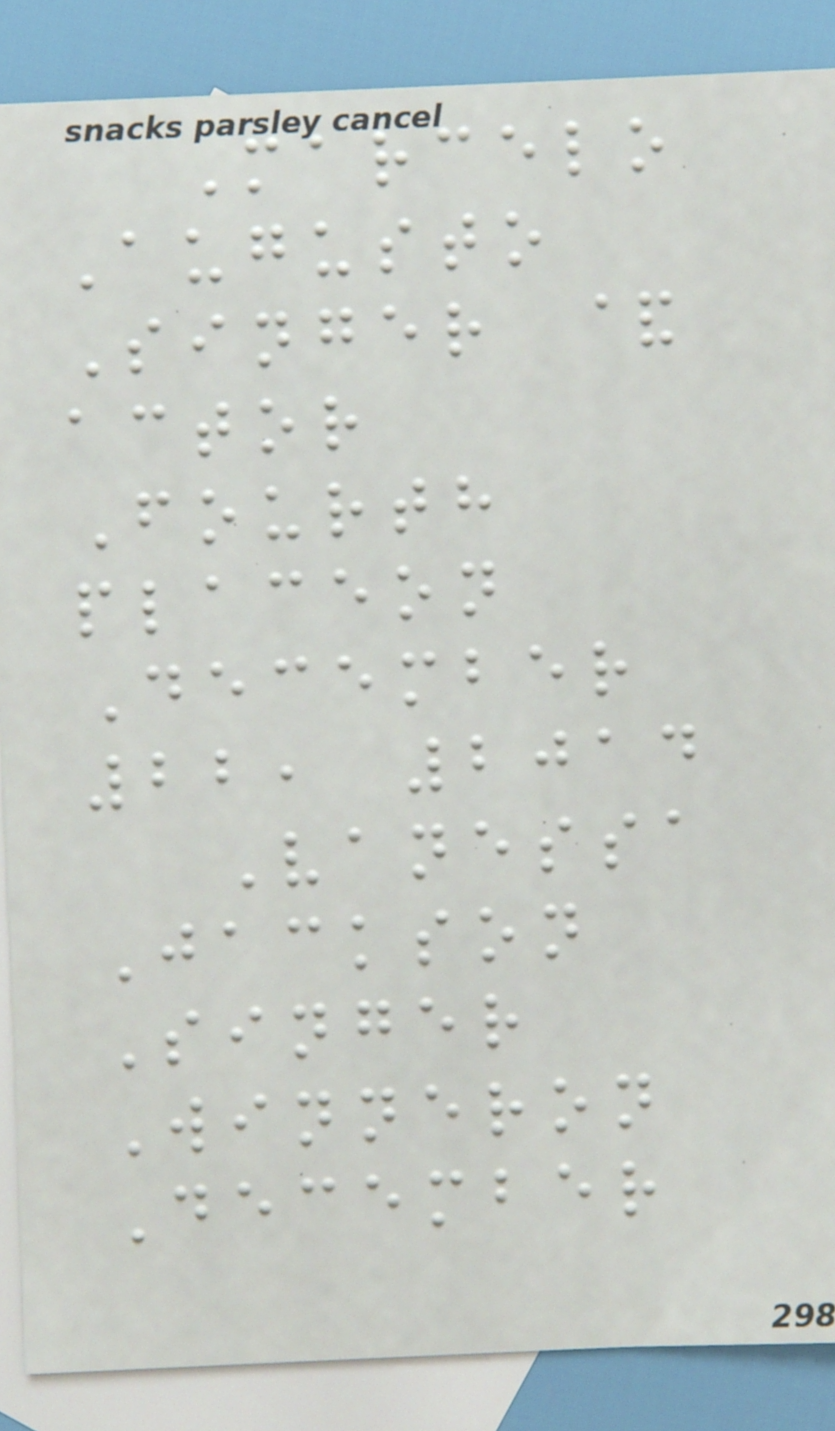Marcelo
Augusto
Singer &
actor
Fourth
placeon
December
22, 2014
Vanessa
Jackson
Singer
Winneron
December
